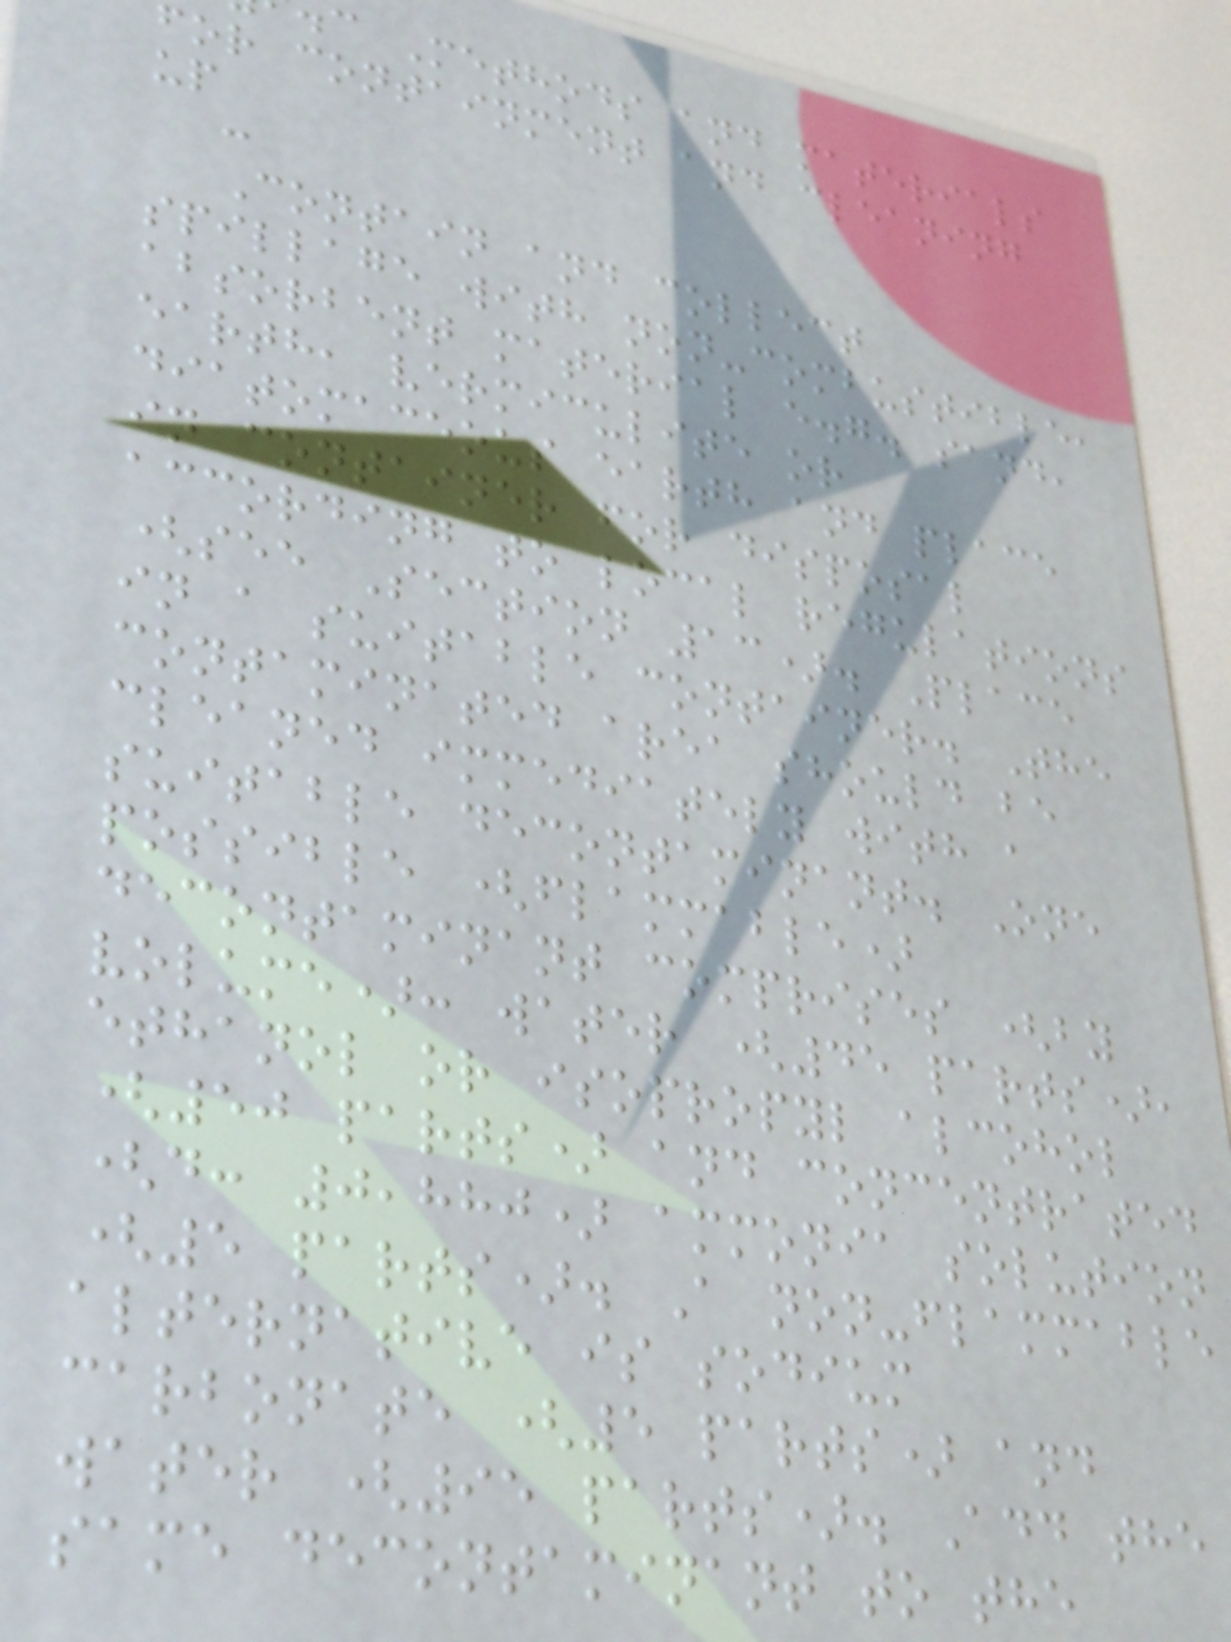c Methods and materials
for containment and cleaning
up
:
Contain and collect
spillage with non-combustible,
absorbent material e.g. sand,
earth, vermiculite or
diatomaceous earth and place
in container for disposal
according to local regulations
(see Section 13). Place
in a suitable container. The
contaminated area should be
cleaned immediately with a
suitable decontaminant. One
possible (flammable)
decontaminant comprises (by
volume): water (45 parts),
ethanol or isopropyl alcohol
(50 parts) and concentrated
(d: 0,880) ammonia solution
(5 parts). A non-flammable
alternative is sodium
carbonate (5 parts) and
water (95 parts). Add the
same decontaminant to the
